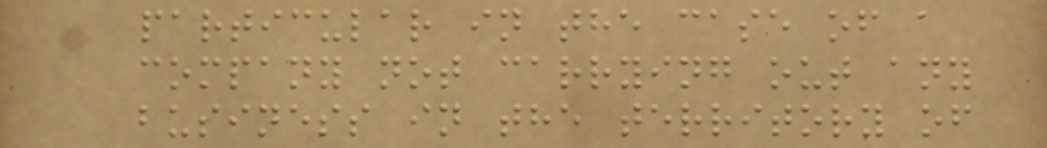particular in the case of a
company not carrying out any
business in the territory of
